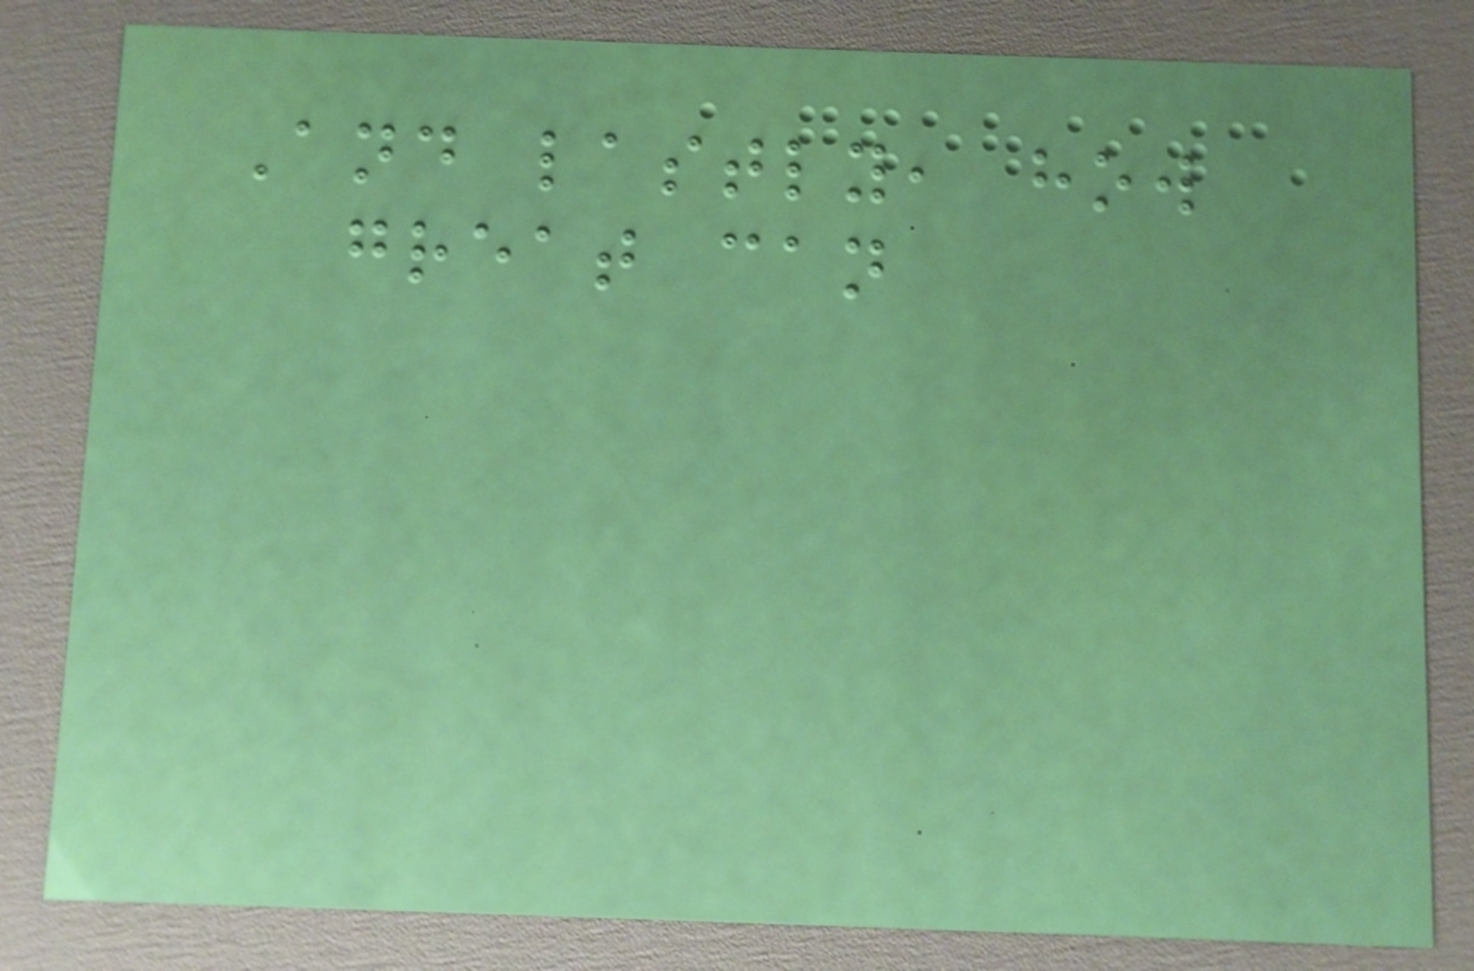And lastly, how
great can
